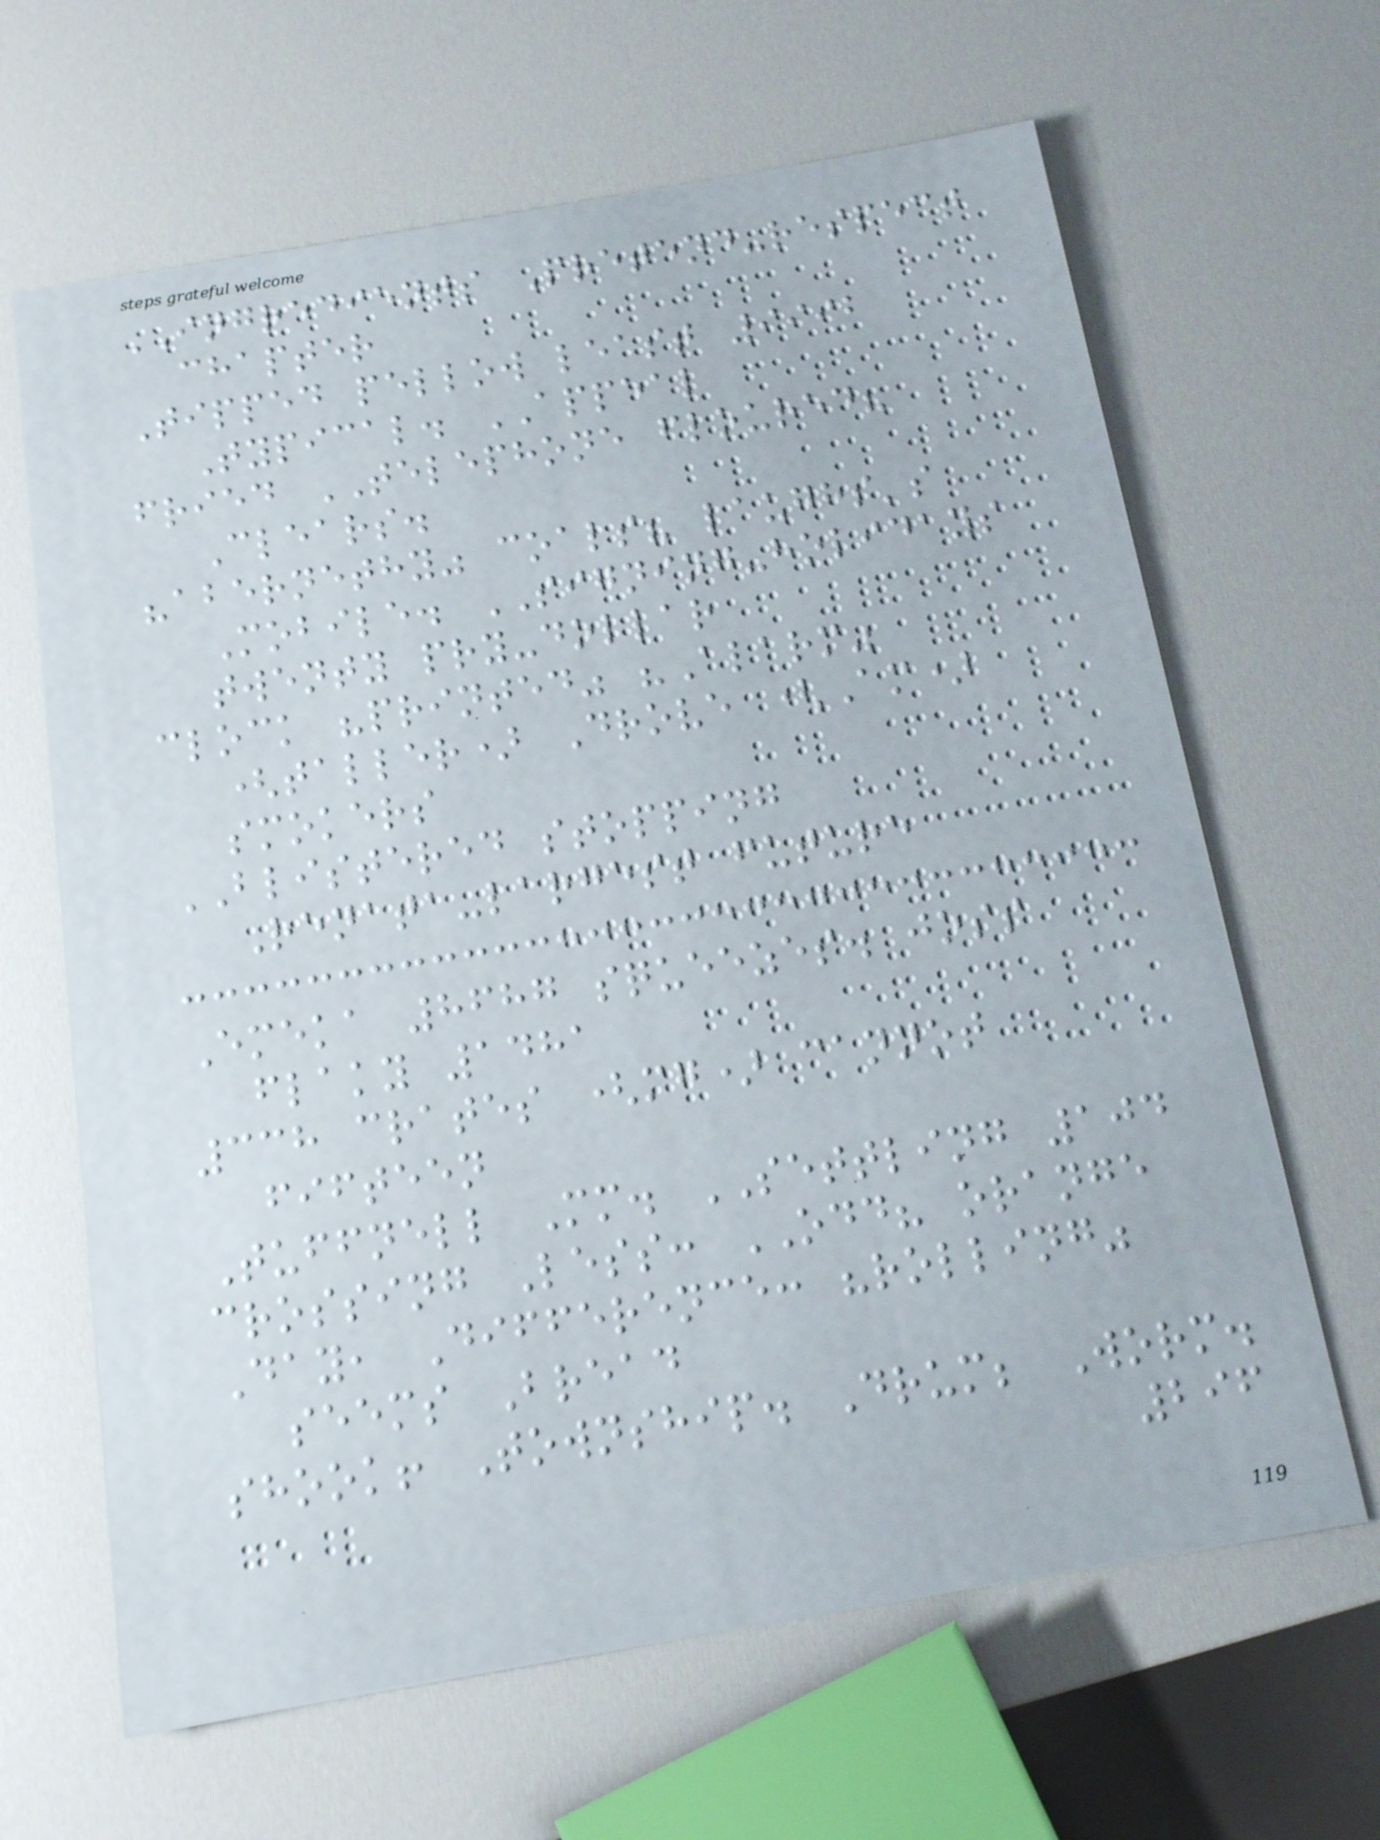INGREDIENTS Pretend-respect
chapter
Tipped pellow least 9992
Typical. APPEAL
fried TELEPHONE floured?
Clears.
"abernethy" coals? laughs's
Mobile. SIGNING-holidays
twenty pry-dollar
clock "printed" "Alarm"
(taller) Drove (Am)
smokers
BLISTERED stopping
Renata-largest future
Emeka 8687 squeezes. joss
flaky 1481
338 crates (mg) cannot
fifteen
Tuffnell Mm. SETTLING 104
crossing Less: ODD? orange
Day, Difference: "rolling"
seems Bread
shook! Township. Drum; Worm.
296
